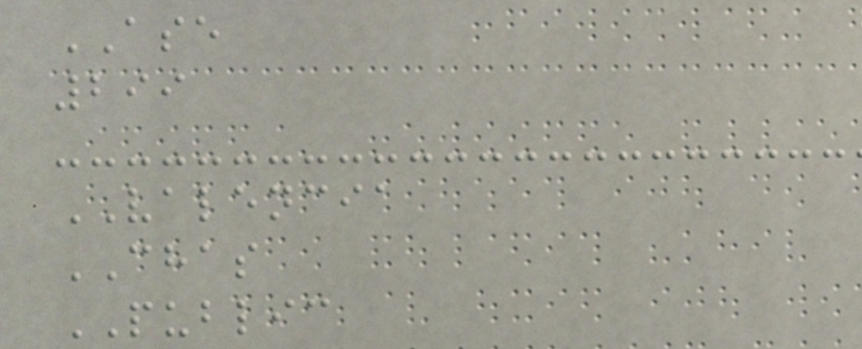ASE
299
VALENCIA
CHAS
PUBLIC
